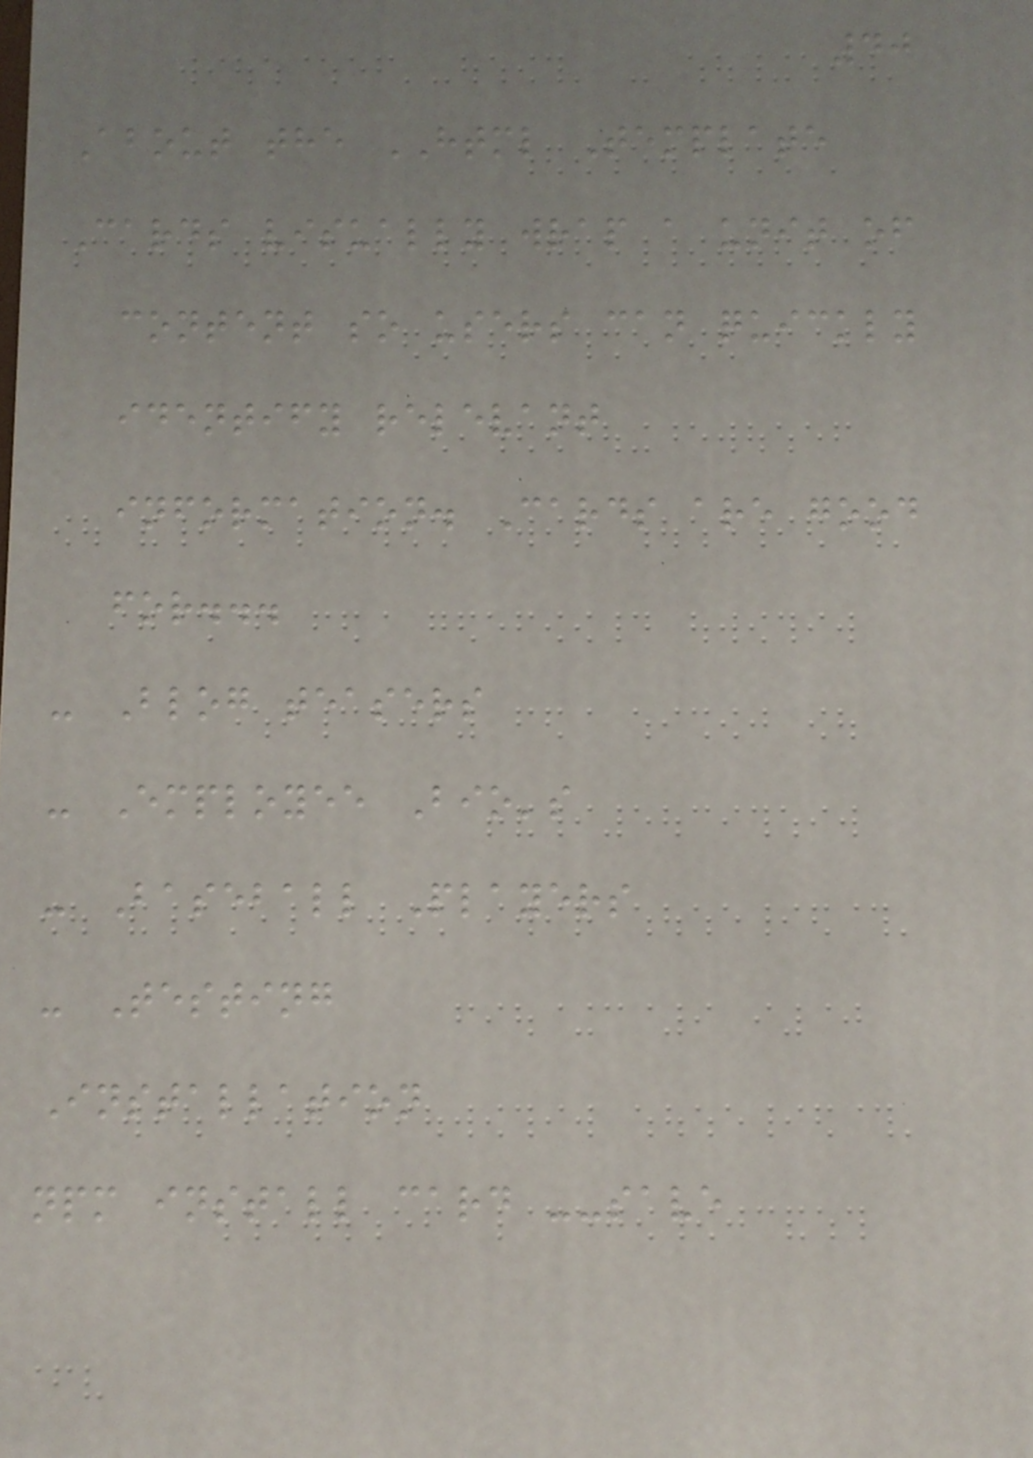40
About the HTML Template
Cards visually wrap a unit of
content so users can quickly
identify relevant
information. Cards are good
for...
- Blog teasers
- Employee Bio's
- Baseball Players
- Testing
Installation
npm install card --save
